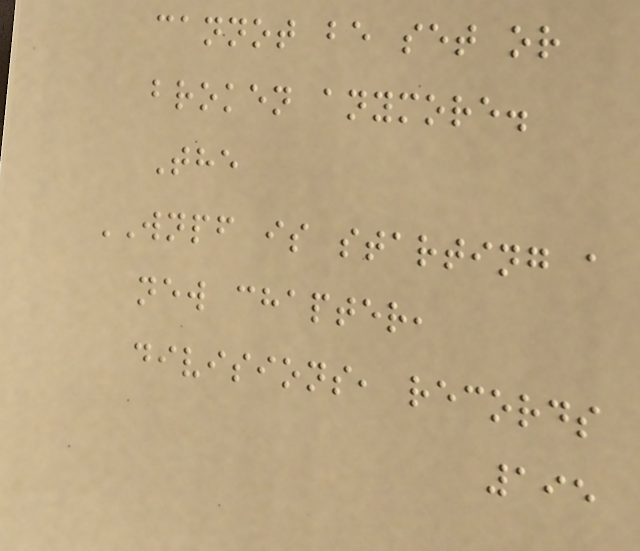cannot be set or
broken anymore.
The
WNPF is starting a
new chapter,
divisions, records
195
